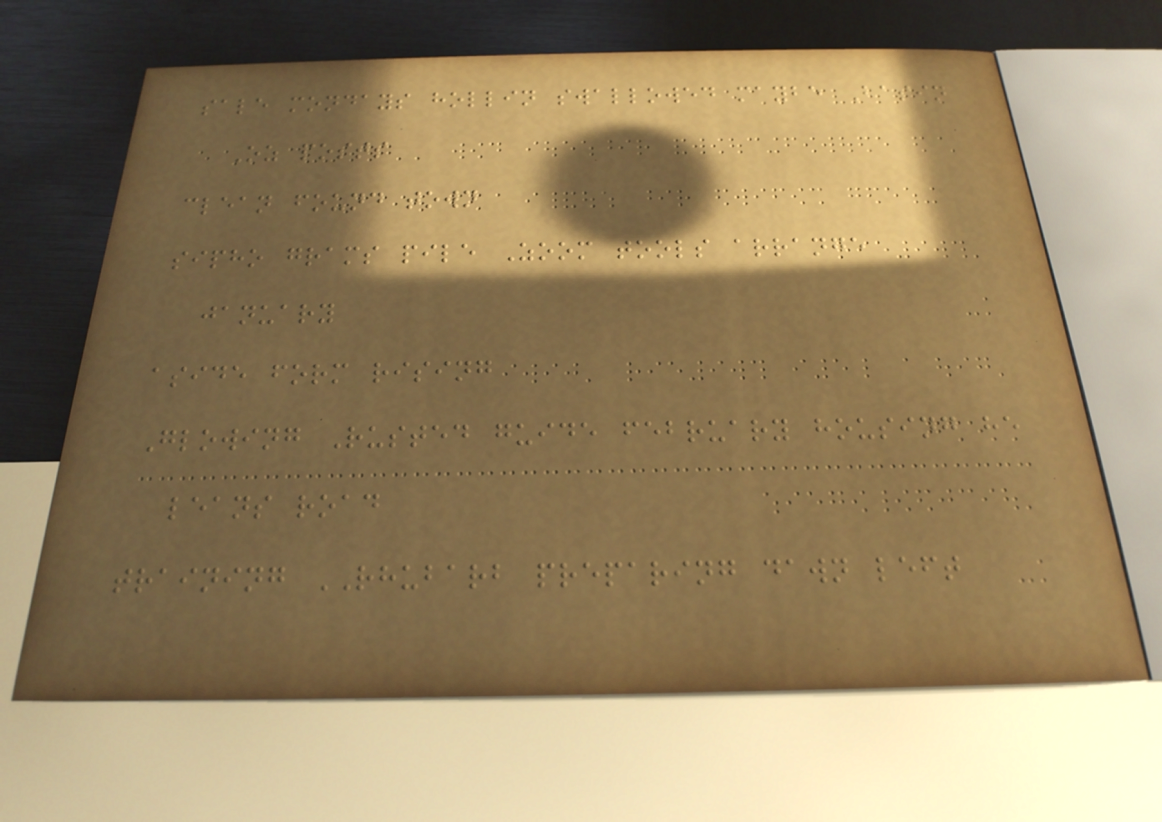sale mondays hollin swallowed maybe Basin
Oz posts
clean found town
sipho grams pile Zoom tools arrange
january
aside form rising
Glowing Rusted guide february housing he
leans road
training RHUBARB preparing dawn left
